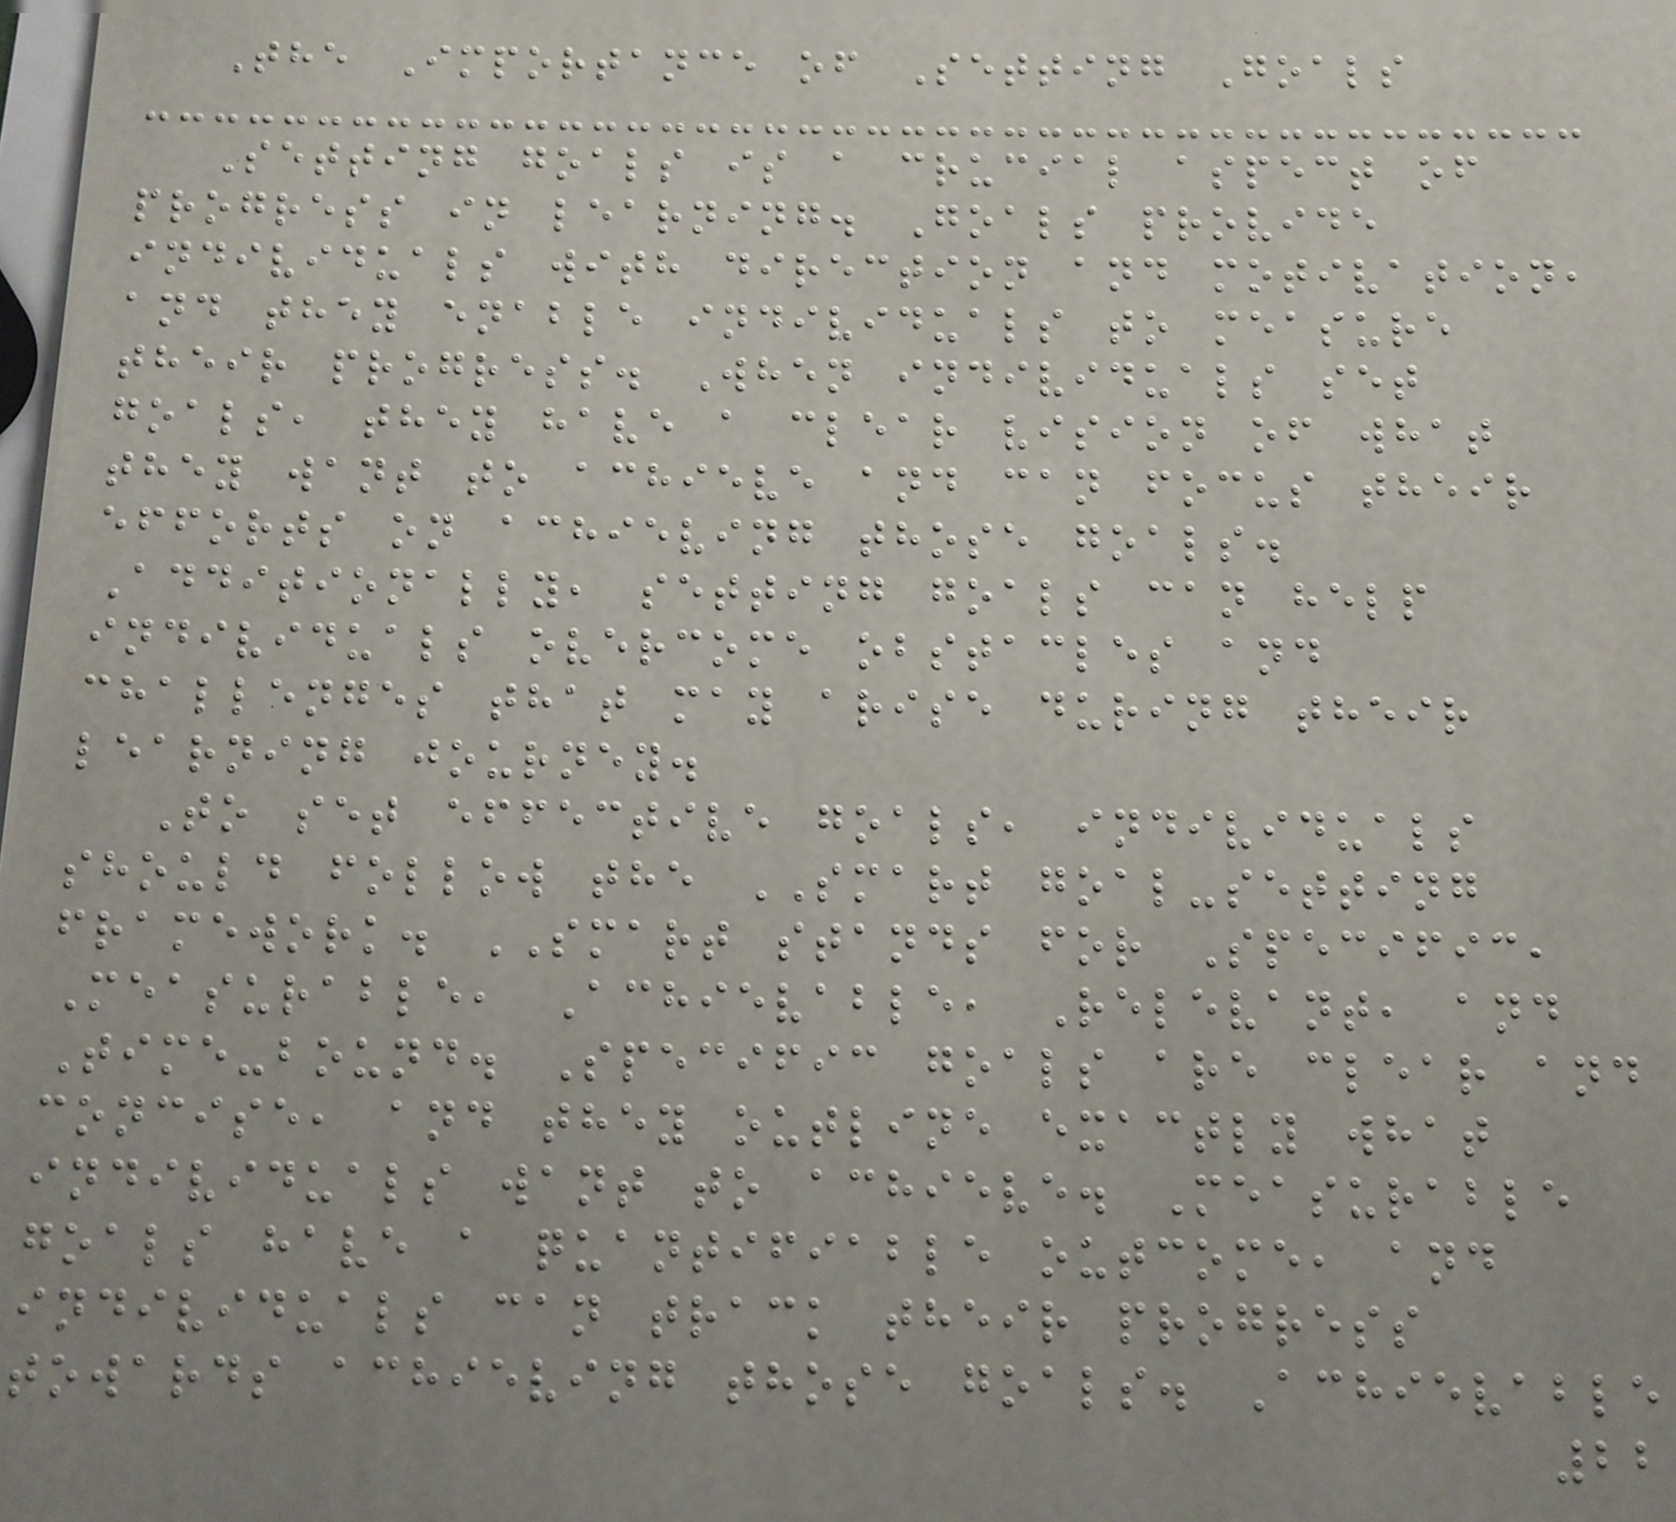The Importance of Setting Goals
Setting goals is a crucial aspect of
progress in learning. Goals provide
individuals with direction and motivation,
and they enable individuals to measure
their progress. When individuals set
goals, they have a clear vision of what
they want to achieve and can focus their
efforts on achieving those goals.
Additionally, setting goals can help
individuals overcome obstacles and
challenges that may arise during their
learning journey.
To set effective goals, individuals
should follow the SMART goal-setting
framework. SMART stands for Specific,
Measurable, Achievable, Relevant, and
Time-bound. Specific goals are clear and
concise, and they outline exactly what
individuals want to achieve. Measurable
goals have a quantifiable outcome, and
individuals can track their progress
towards achieving those goals. Achievable
22
